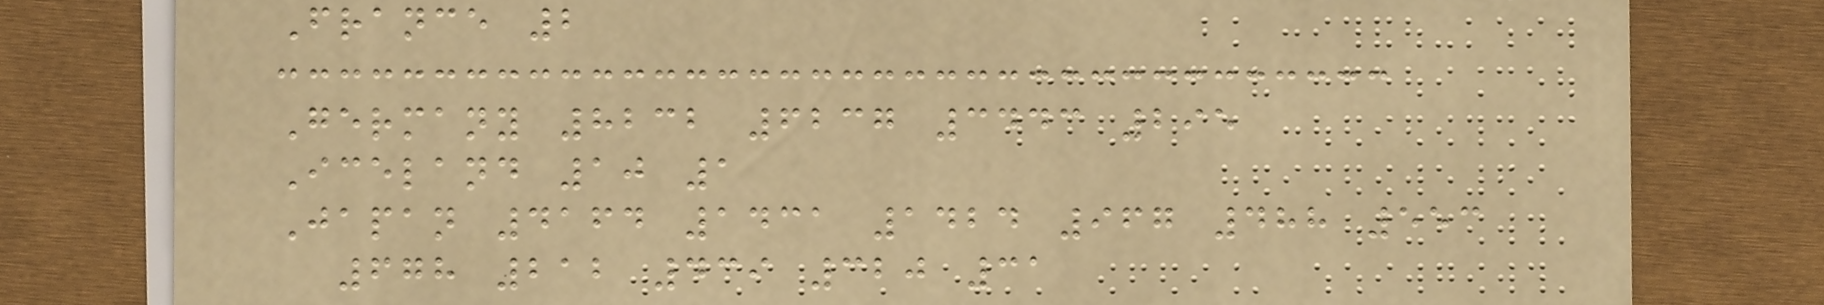France 2
Germany 8232 6237 3443 295
Iceland 10 1
Japan 4164 1431 1424 967 488 553
678 212 439 320 31
